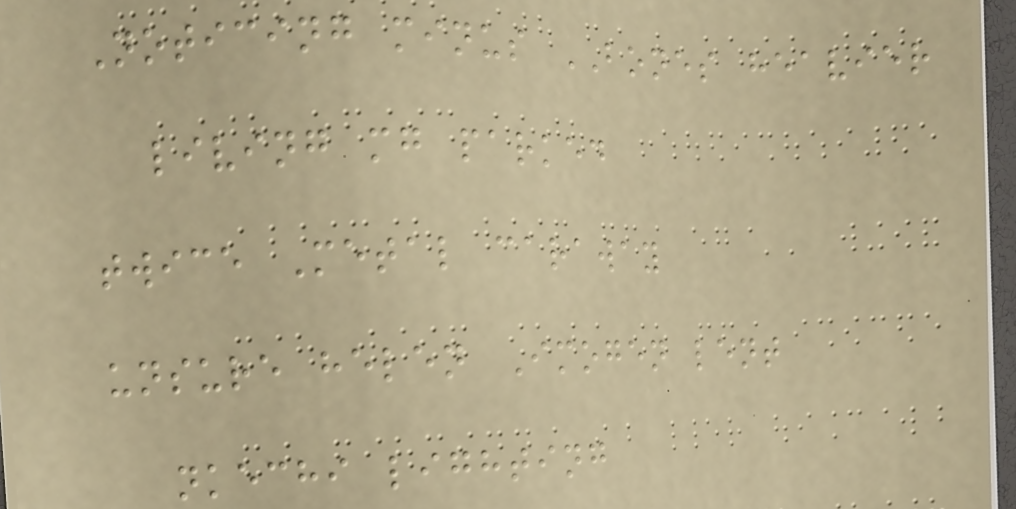Noticing minus BONES heavier
living mg parked
twice Metal caraway
unsure helen Imogen lent
nkechi lighting
